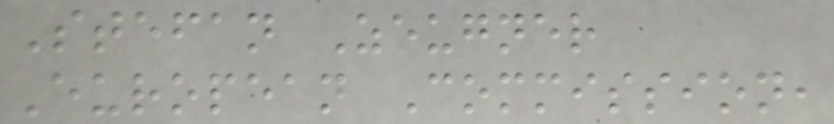Stefan Zeugner
European Commission,
